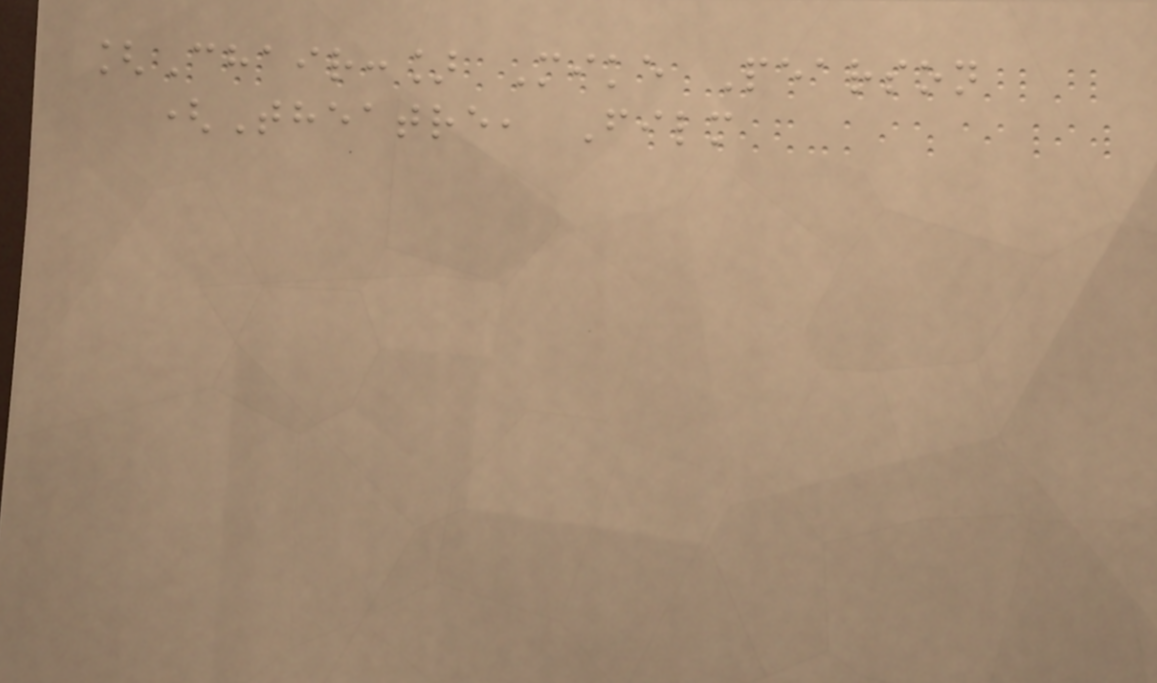[Chair:] Mike Pearson
(Theatre, Film
